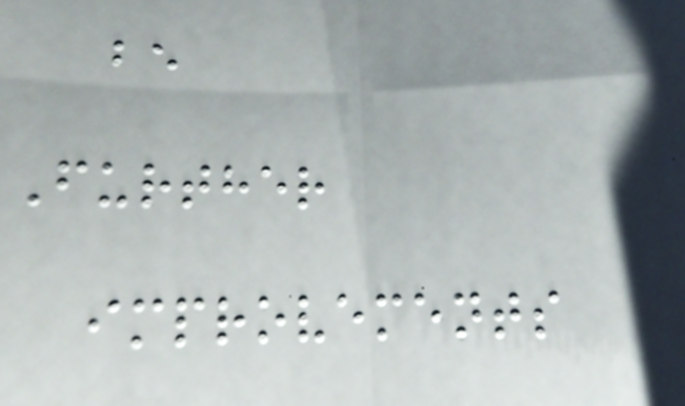be
Further
improvements
